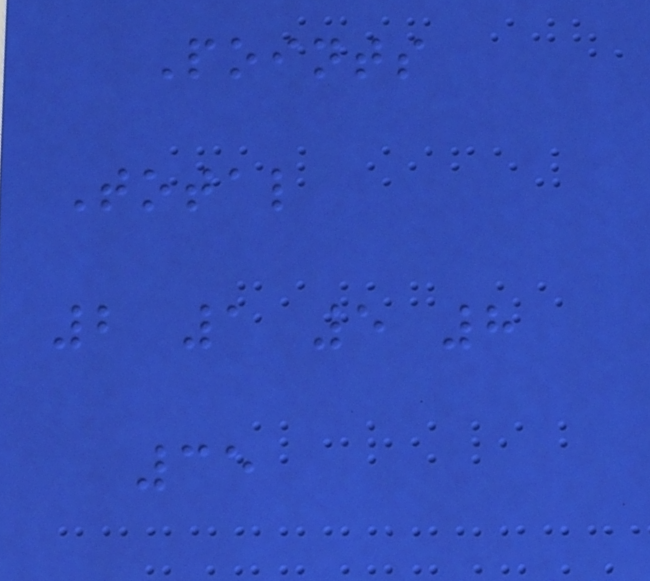Points
Total
2 1 5 8
35
